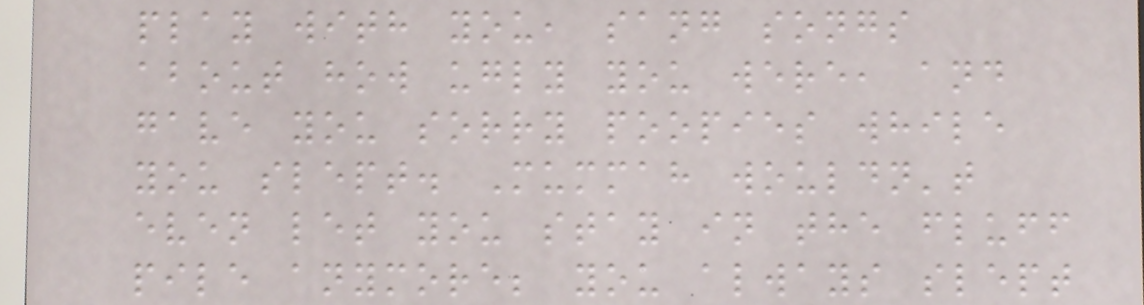play with you, sang songs
about how ugly you were, and
gave you sorry poopies while
you slept. Mummah wouldn't
even let you stay in the fluff
pile anymore; you always slept
